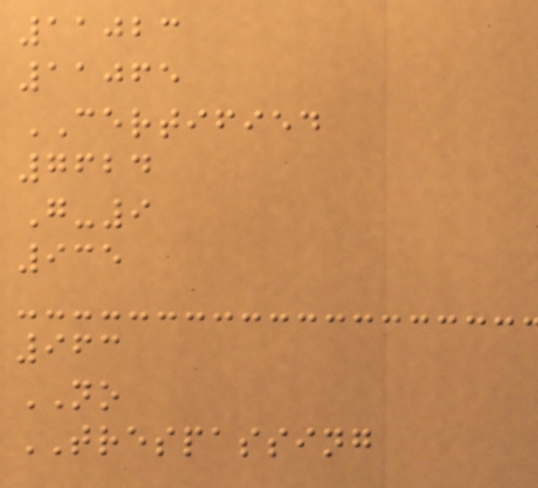11023
11065
CERTIFIED
7624
G-9
935
963
NO
TRESPASSING
